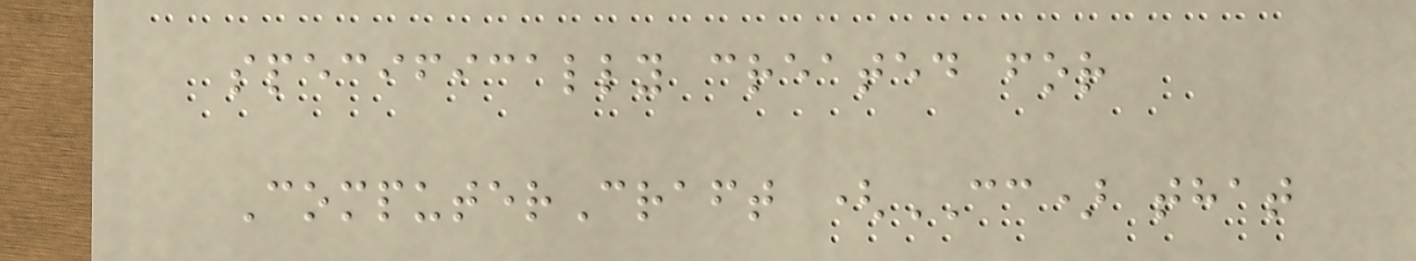specifically created for
ComputerCraft (CC) that
